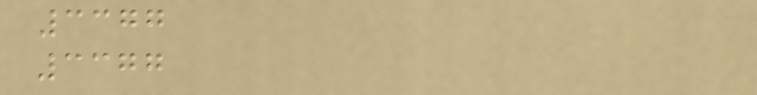3377
3377
